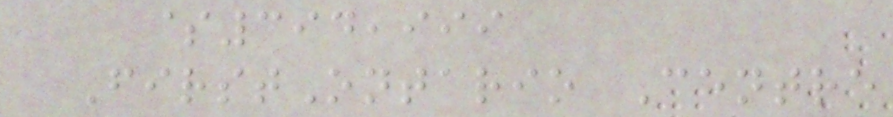$394,999
FirstOntario Centre
